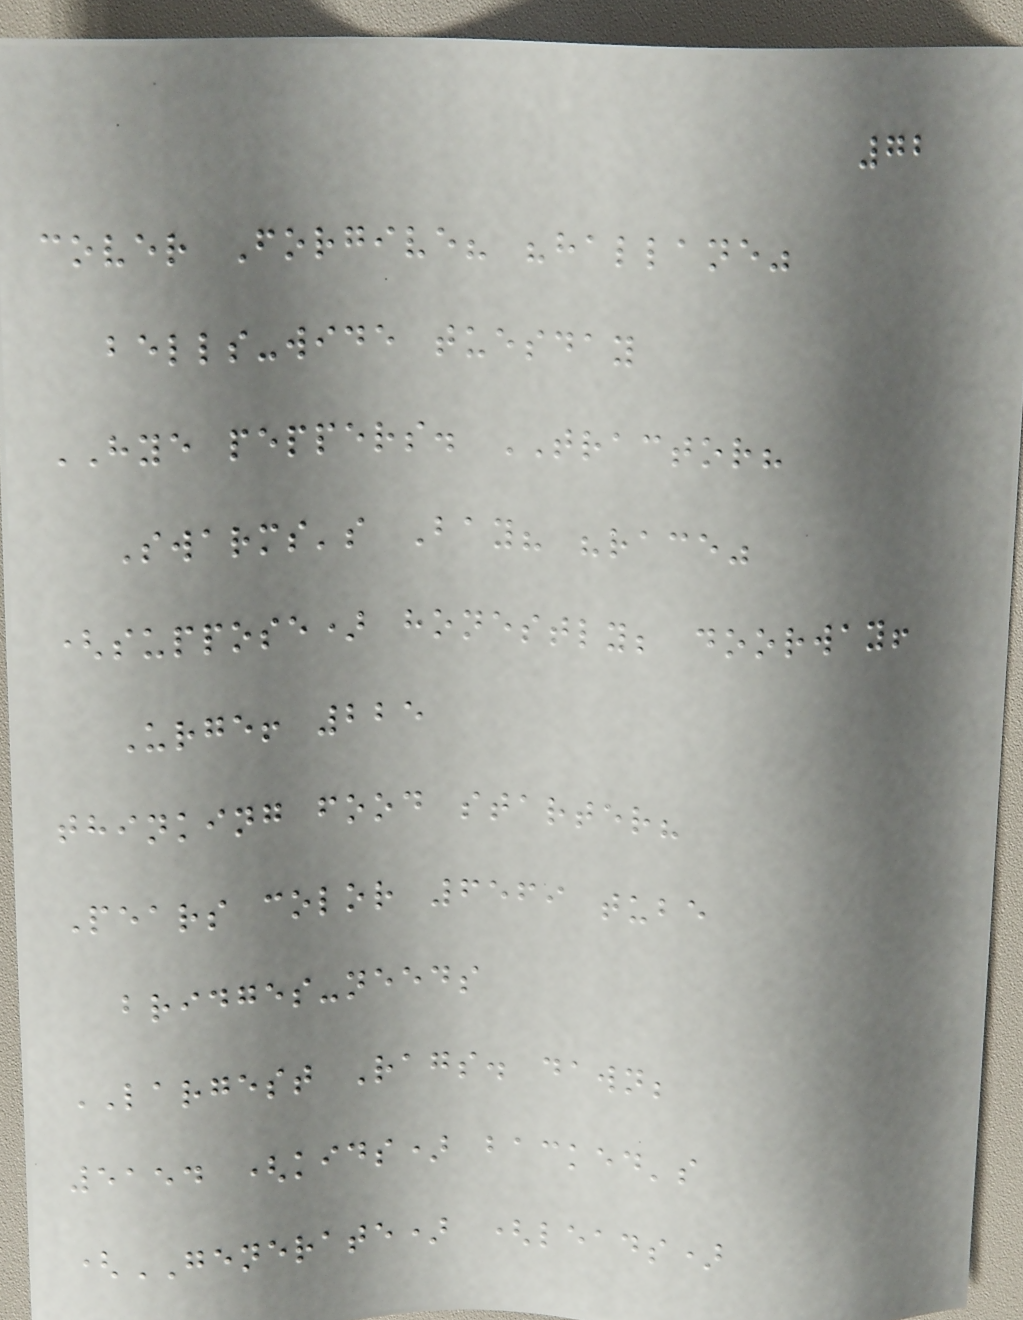72
cover Forgive? "hallane"
bells-wide tuesday
HYE peppers. TRACTOR?
Swarms's Bay? "race"
(suppose) honestly; doorway!
Urge! 225
thinking food starter?
Pears color 6569 tube
bridges-needs
LARGEST Rags. dawn;
5154 (kids) backed's
(GENERATE) (leads)
